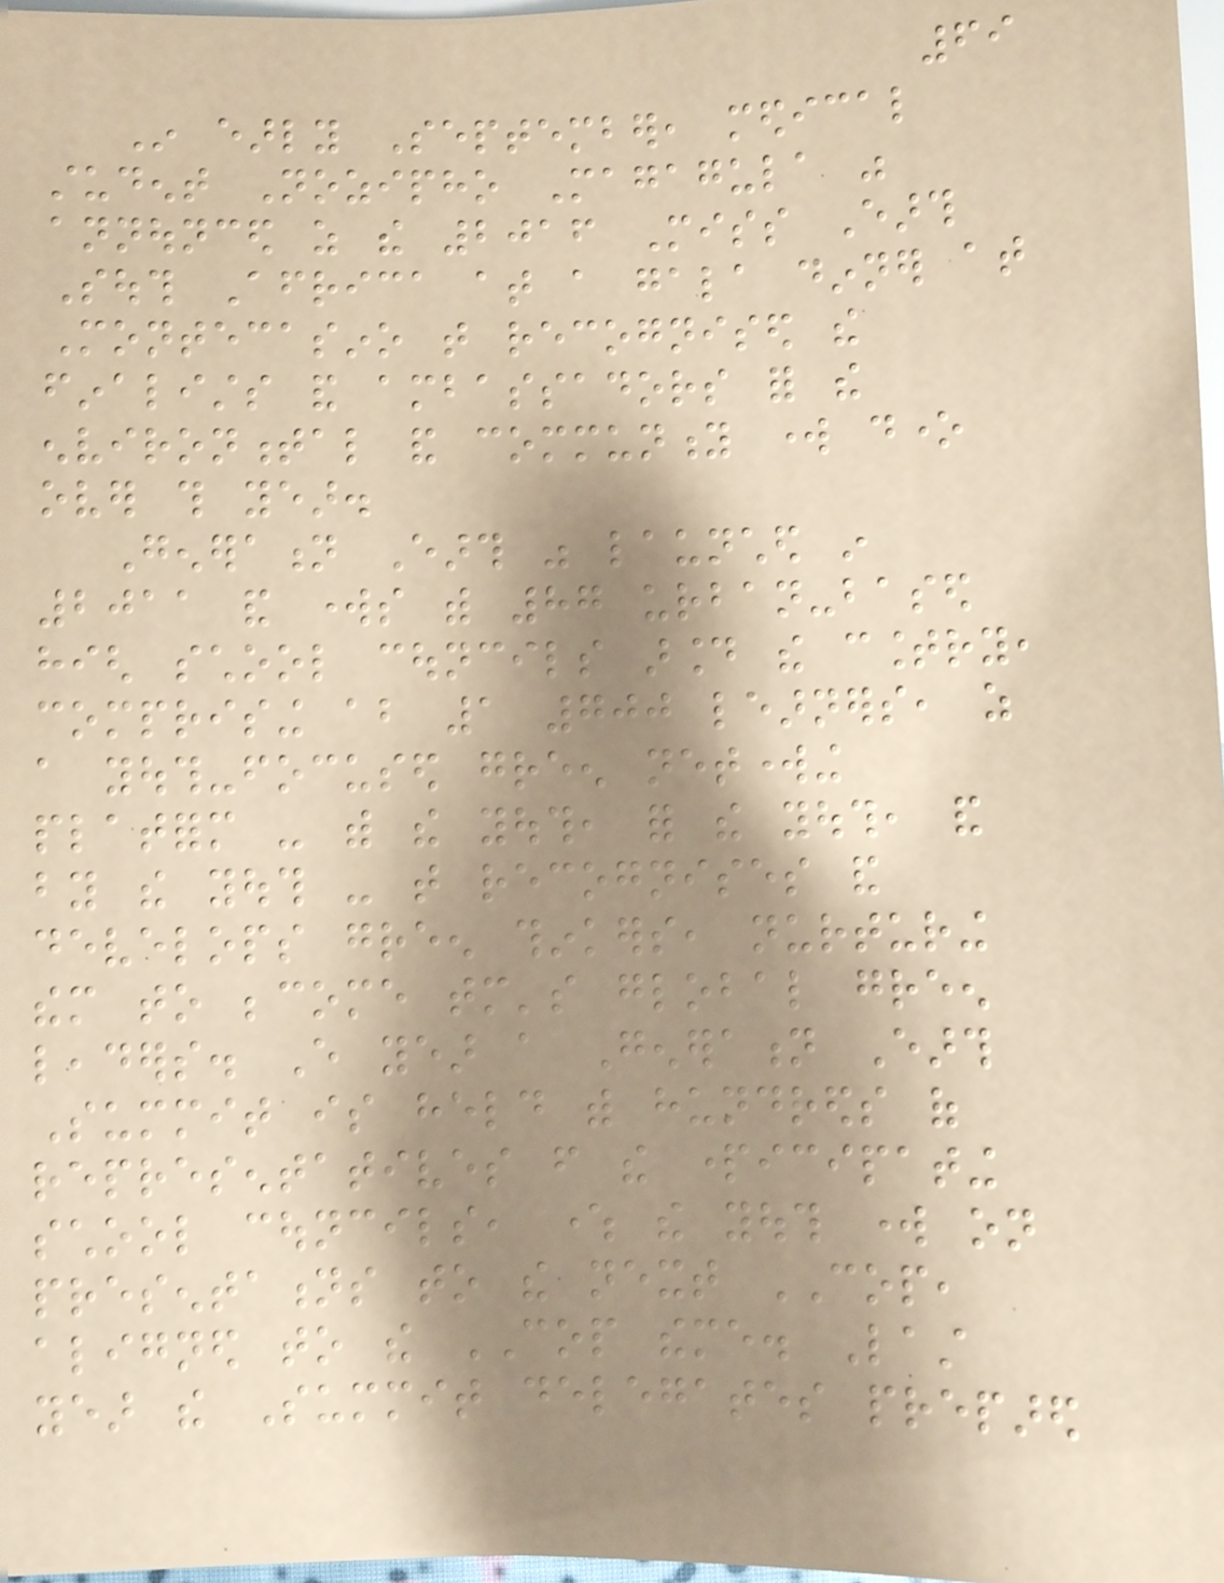69
In early September, medical
student Nozipho Magagula was
announced as the 2016 Miss Earth
South Africa at a gala dinner at
Montecasino that recognised the
finalists and ambassadors for the
environmental and community work done
over this year.
Generation Earth was launched in
2011 and works with 87 urban-based
high school councils around the country,
comprising about 1 700 learners, as
a youth-focused green networking
platform - with the youth, for the youth, and
by the youth - that recognises and
develops green thinkers, nurturing
them to become tomorrow's global green
leaders. Every year a Generation Earth
Summit is held with hundreds of
representatives from the participating
school councils, where the youth work on
presentations to the next COP,
aligned to the COP theme. Last
year the Summit delegates prepared
